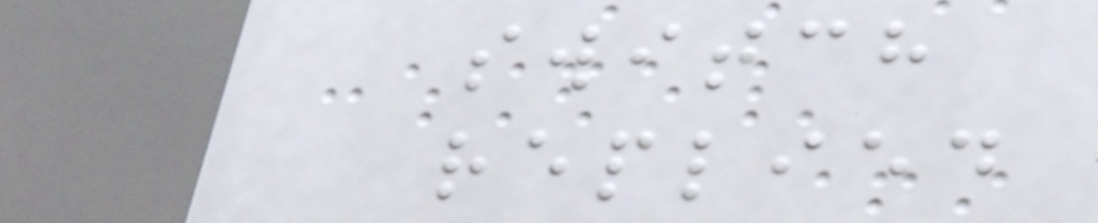switch
replied
